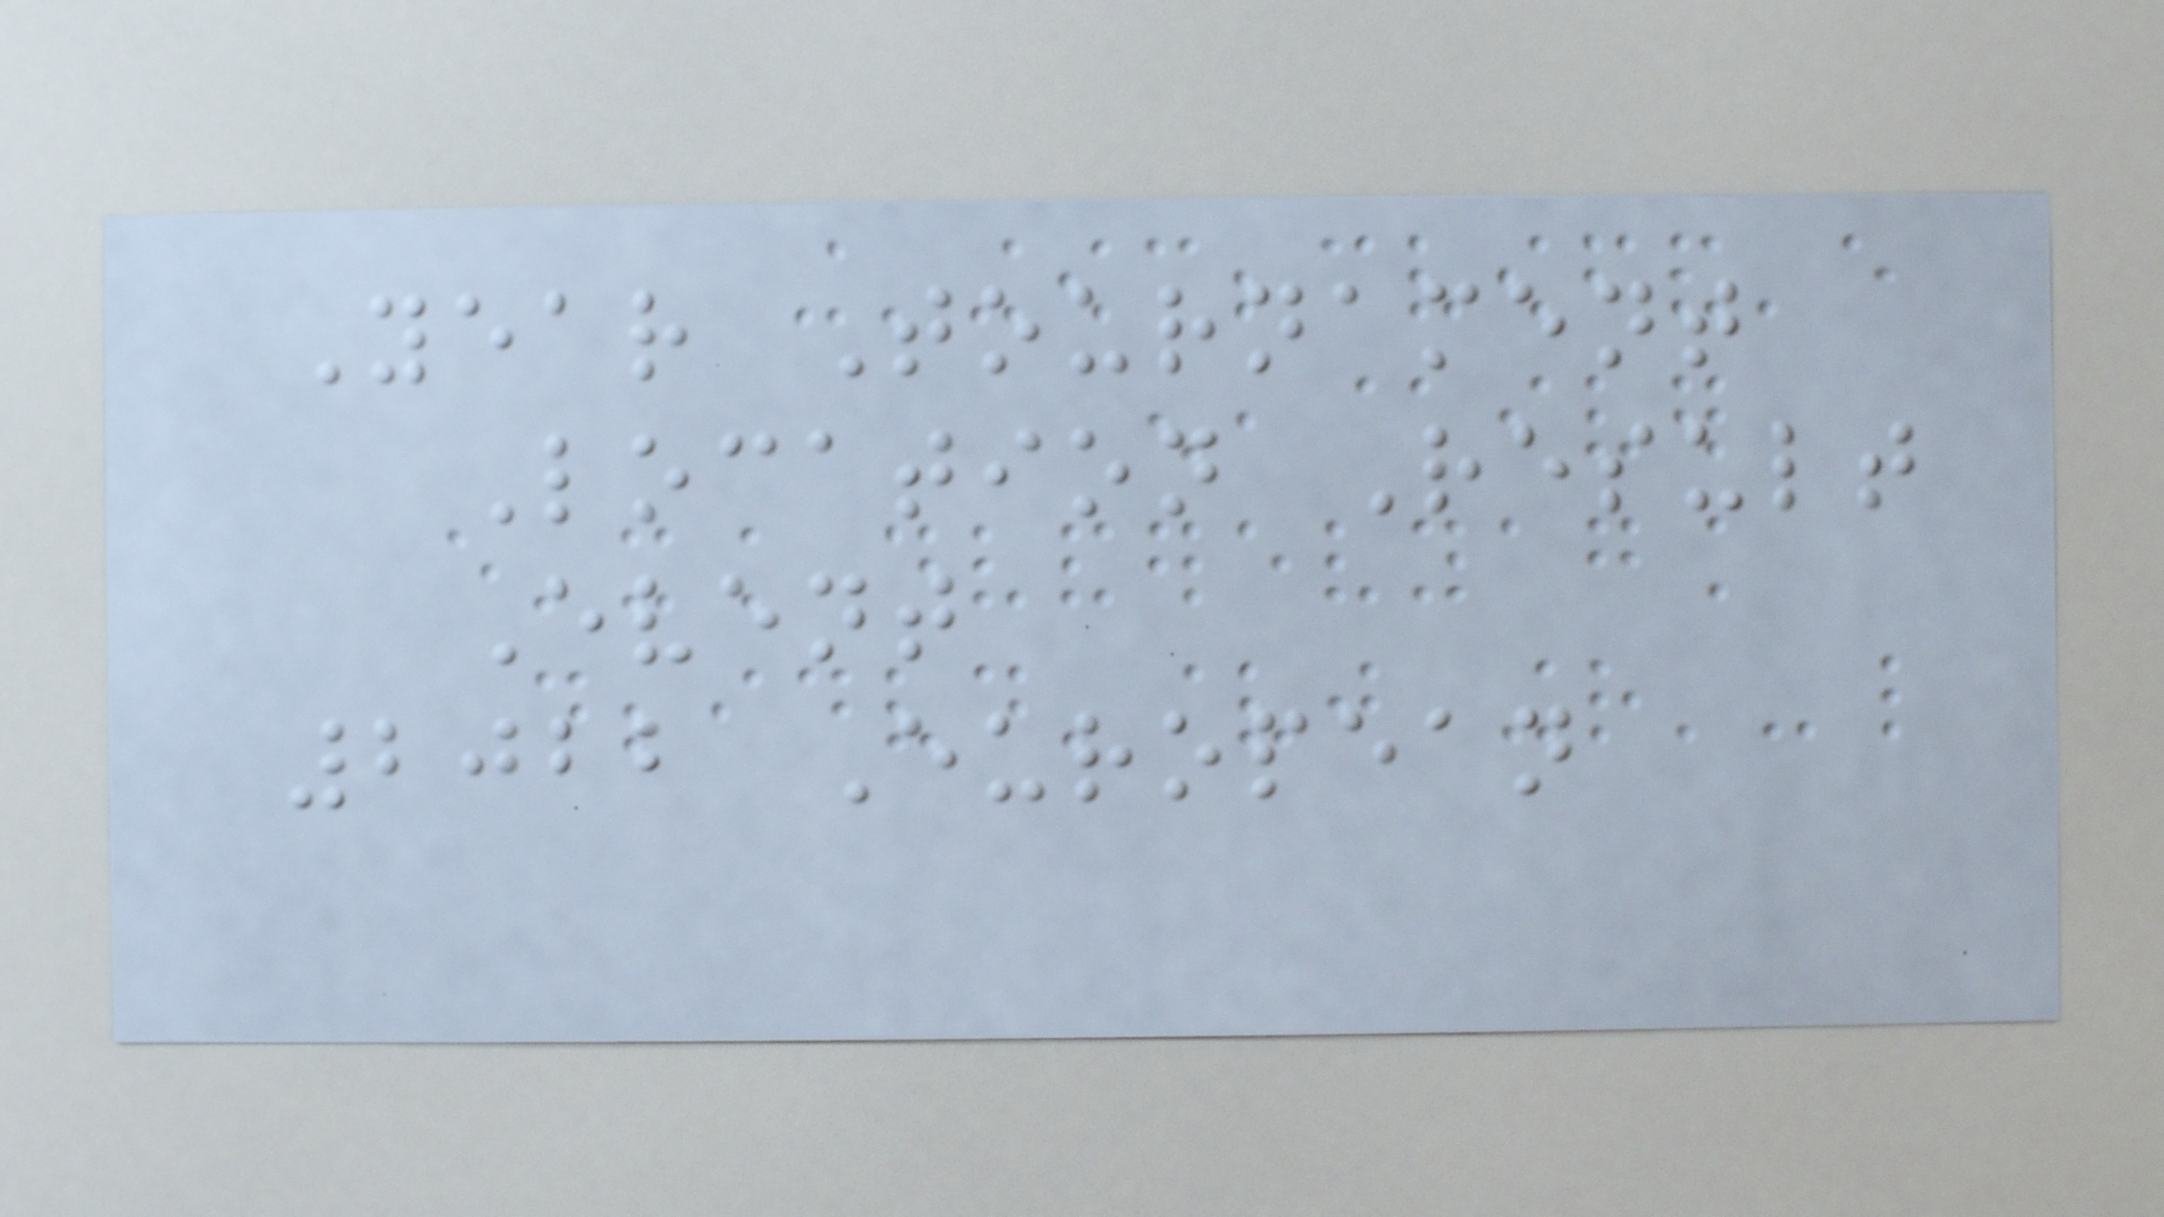Year Tournament
Location Result
Event
2022 European
